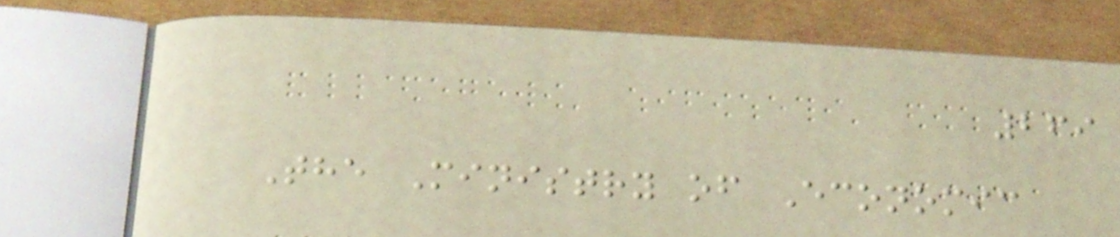269
The Ministry of Economic
